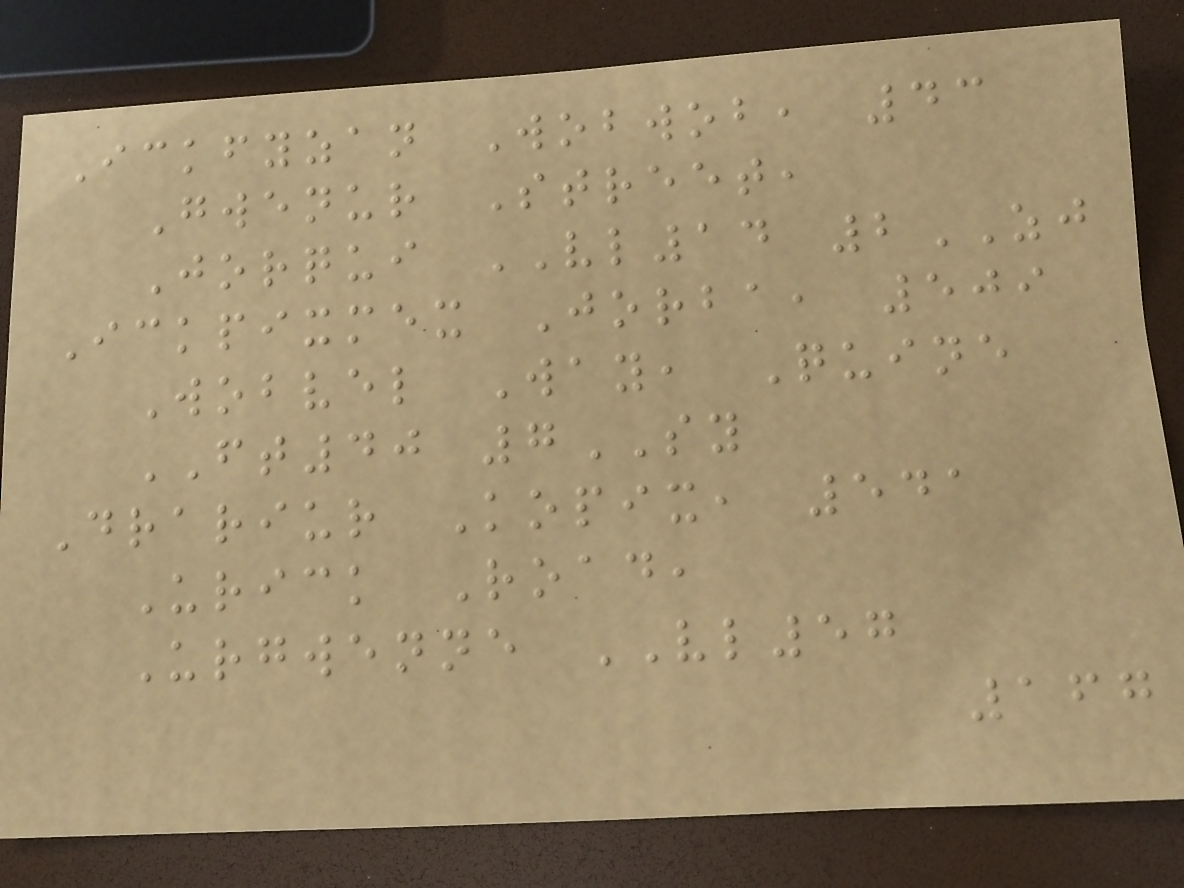Ickfyzan Wobwob, 43
Gwenur Street,
Jorqui VL14 2ZJ
Ickpixmex Jorba, 509
Wobvel Way, Quine
FT40 7SY
Drariur Kopix, 541
Urick Road,
Urgwenne VL57
167
